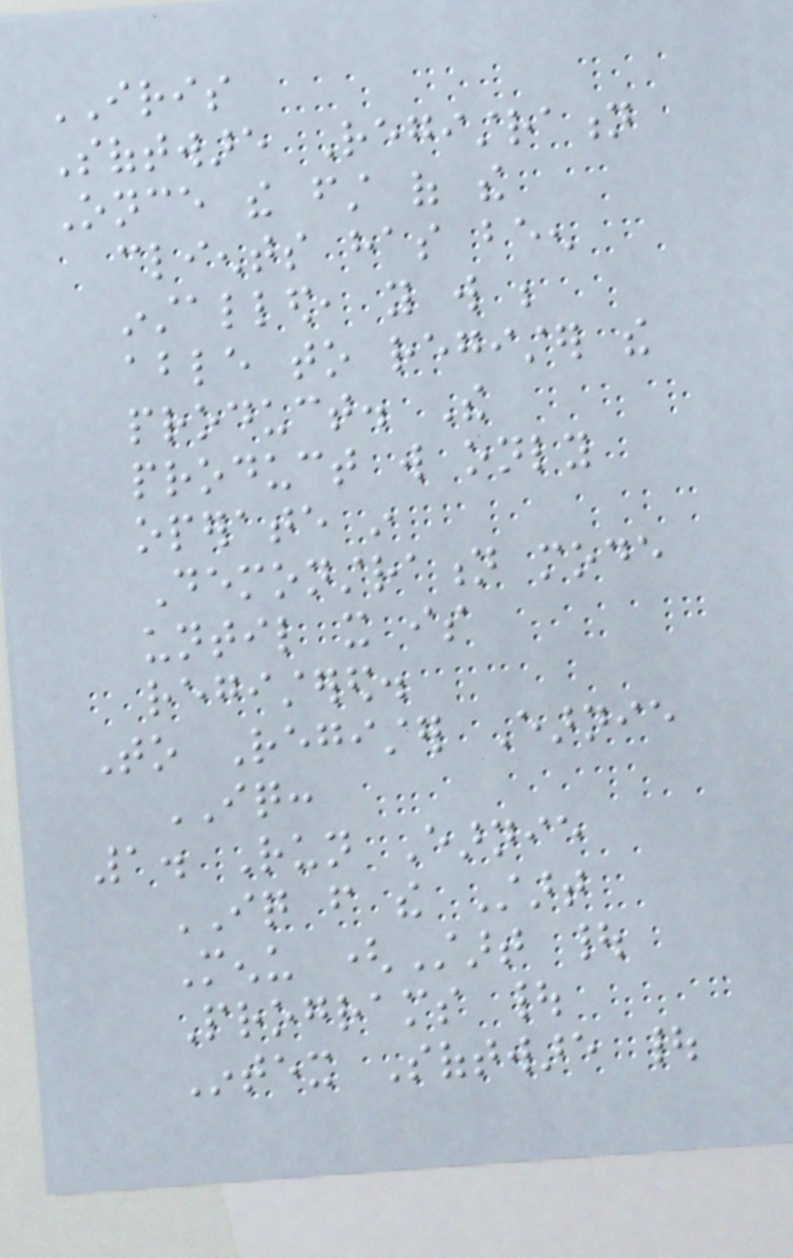IRIS
Software Registration
Once the first of the
clients has been
installed, you will be
able to register the
product. The
product will only
operate in
Demonstration mode
until it is
registered.
To Register Earnie
IQ:
1. Run Earnie
IQ from the Start
Menu (Start |
Programs |
Intex Software |
